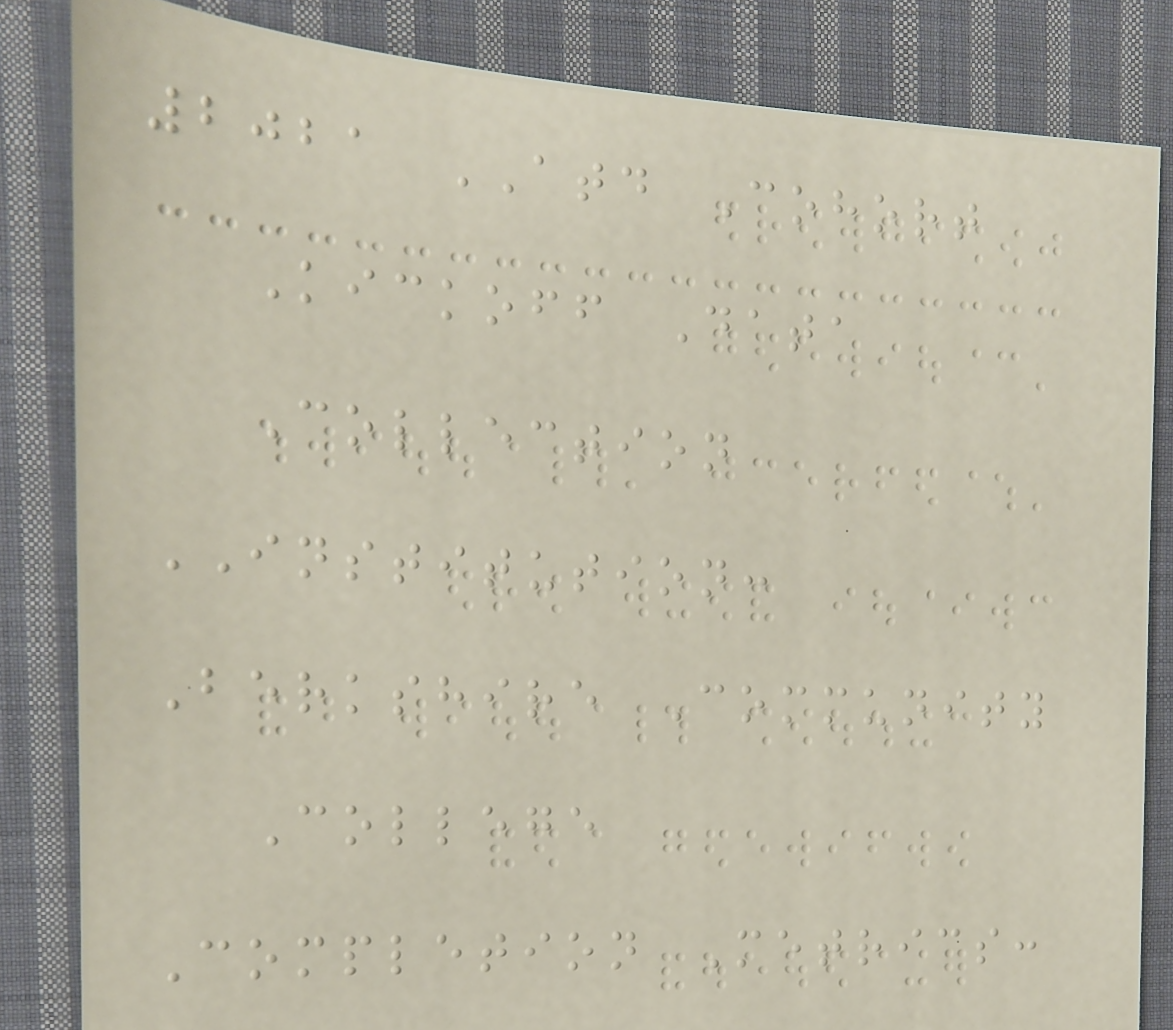2021 ATD Cohort
Kickoff Data
Collection
INSTITUTION:
Berkshire Community
College
Completion Metrics:
